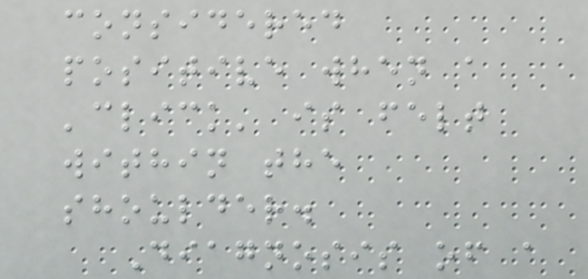considered
positive when a
'click' is felt
within the
shoulder.
Diagnosis of a
